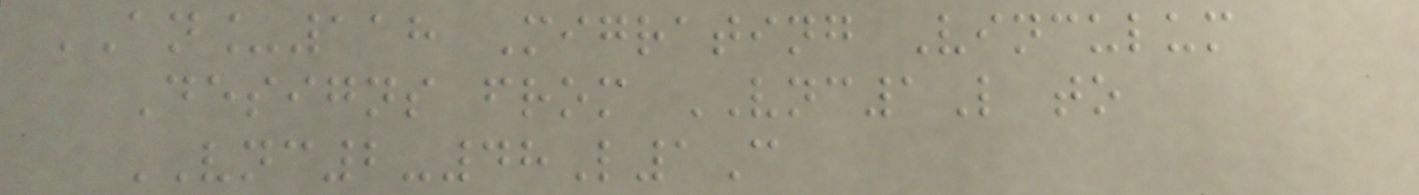AN_118 Migrating Vinculum
Designs from VNC1L to
VNC2-48L1C
